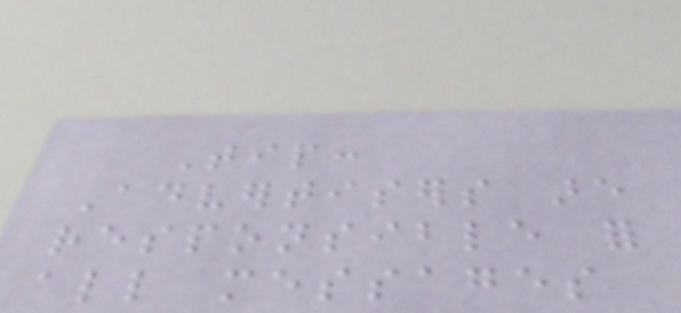Tip:
Advertisers are
responsible for
all messages
